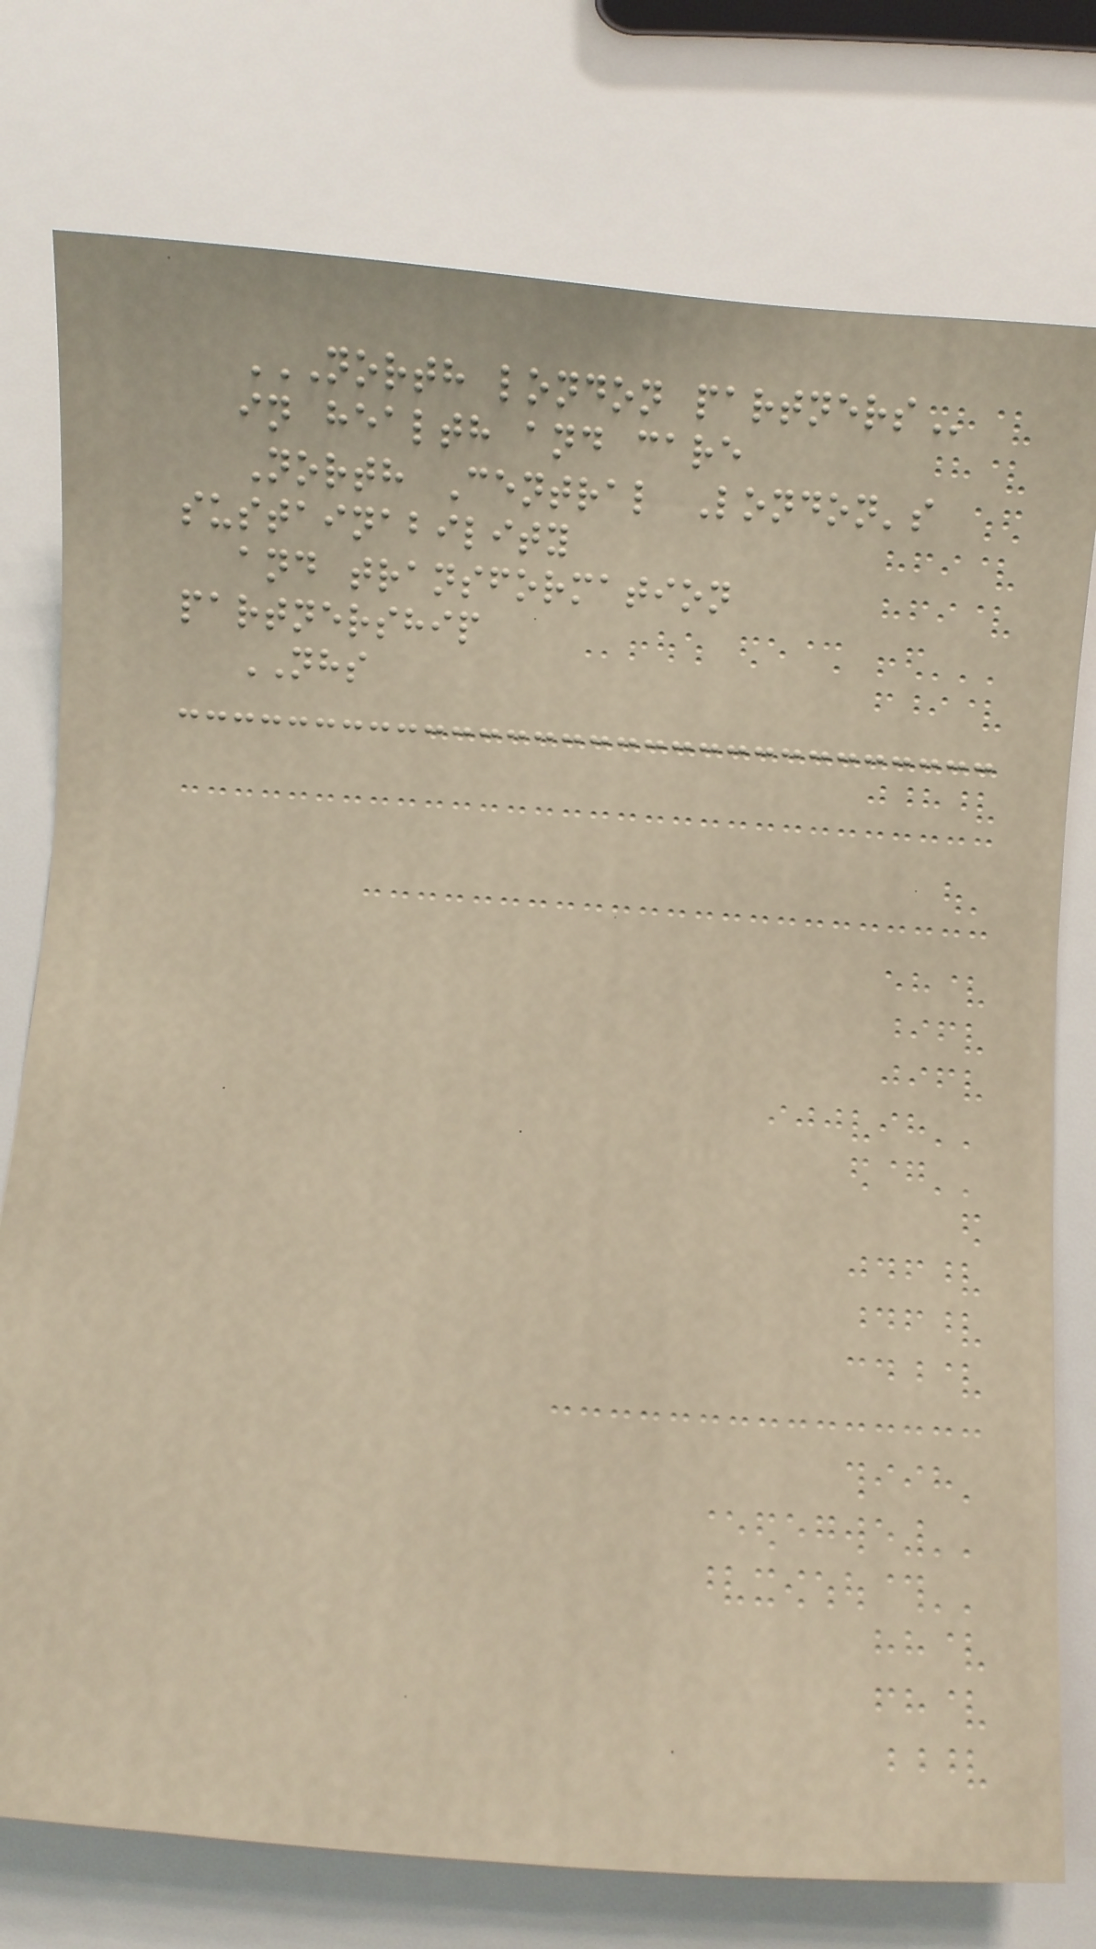NORTH LONDON PARTNERS
in health and care
North Central London's
sustainability
and transformation
partnership
NHS
